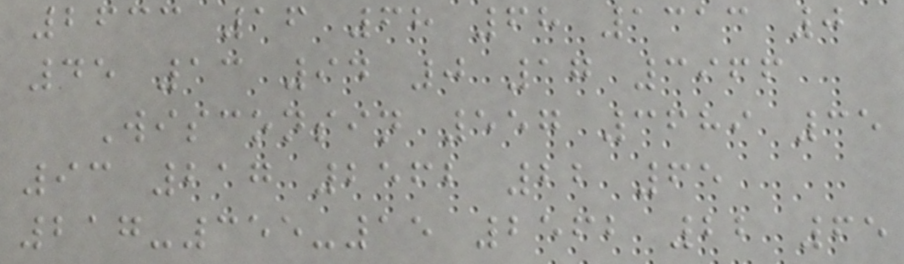2633 16 68 68 1313 0
45 13 94 0 17 3966
Wisconsin 557 3689 35
93 217 2562 22 65
217-355-15 2562 22 65
